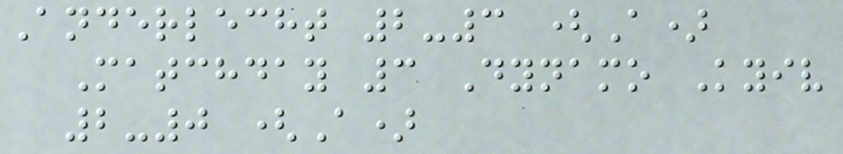Anderlecht 2-3 (A)
Matchday 3 Dynamo Kyiv
2-0 (A)
